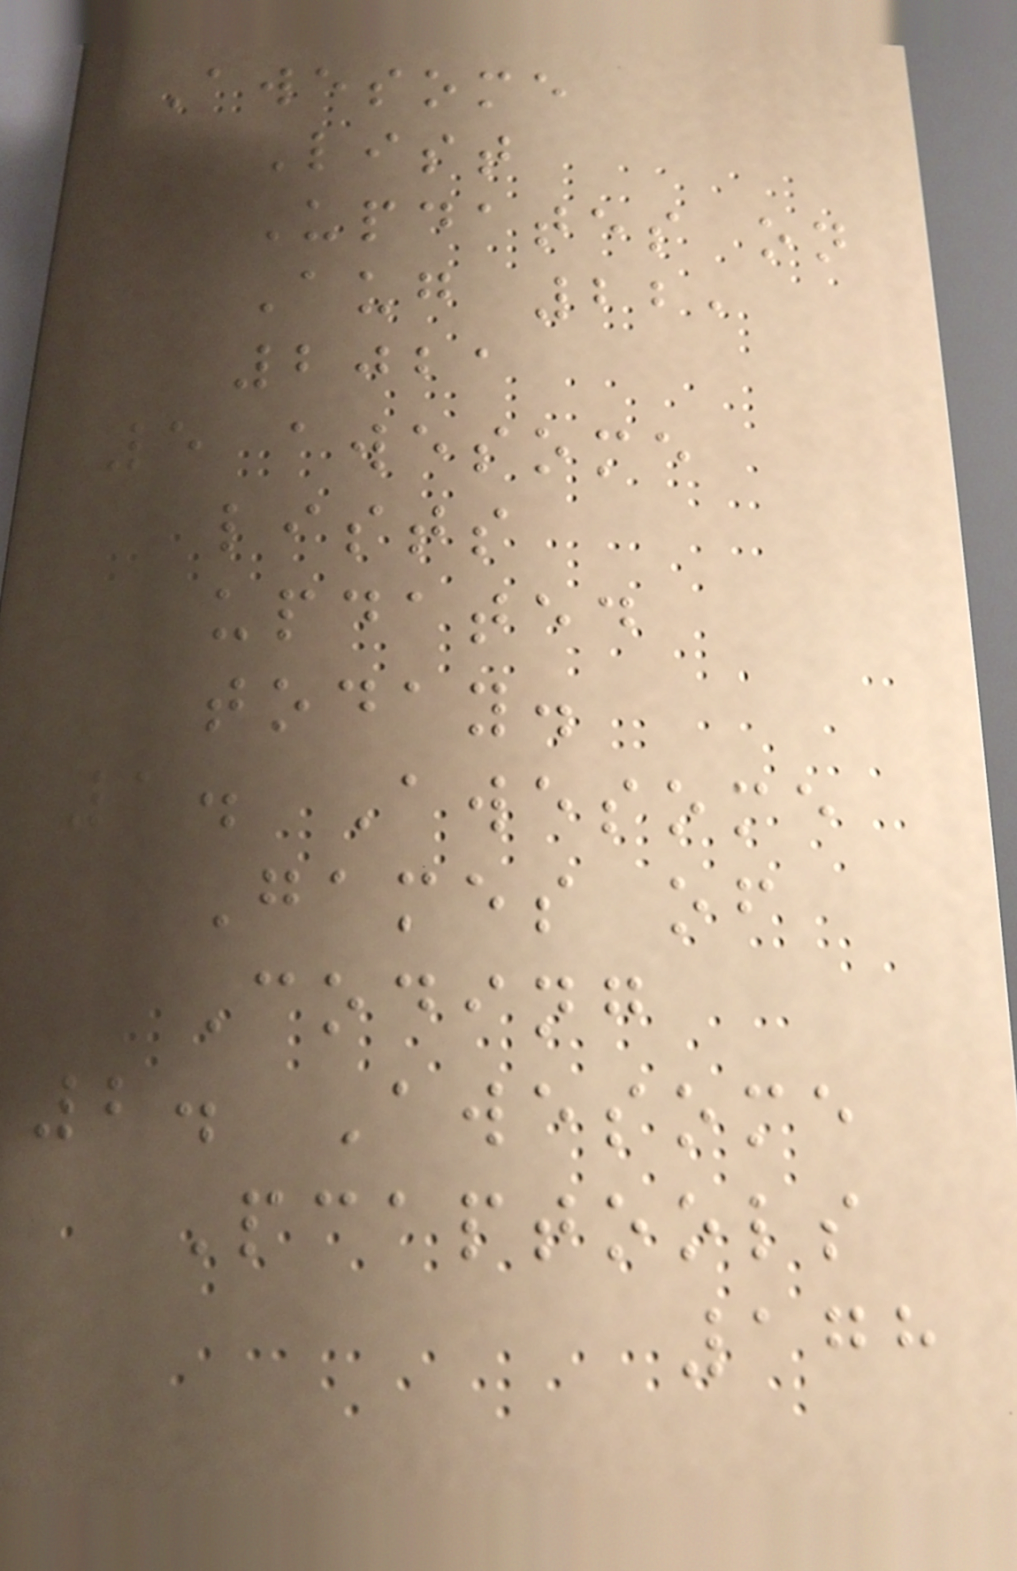Awesome
List
Updates on
Aug 22,
2021
5 awesome
lists
updated
today.
1. Awesome
Games of
Coding
2. Awesome
Pcaptools
178
